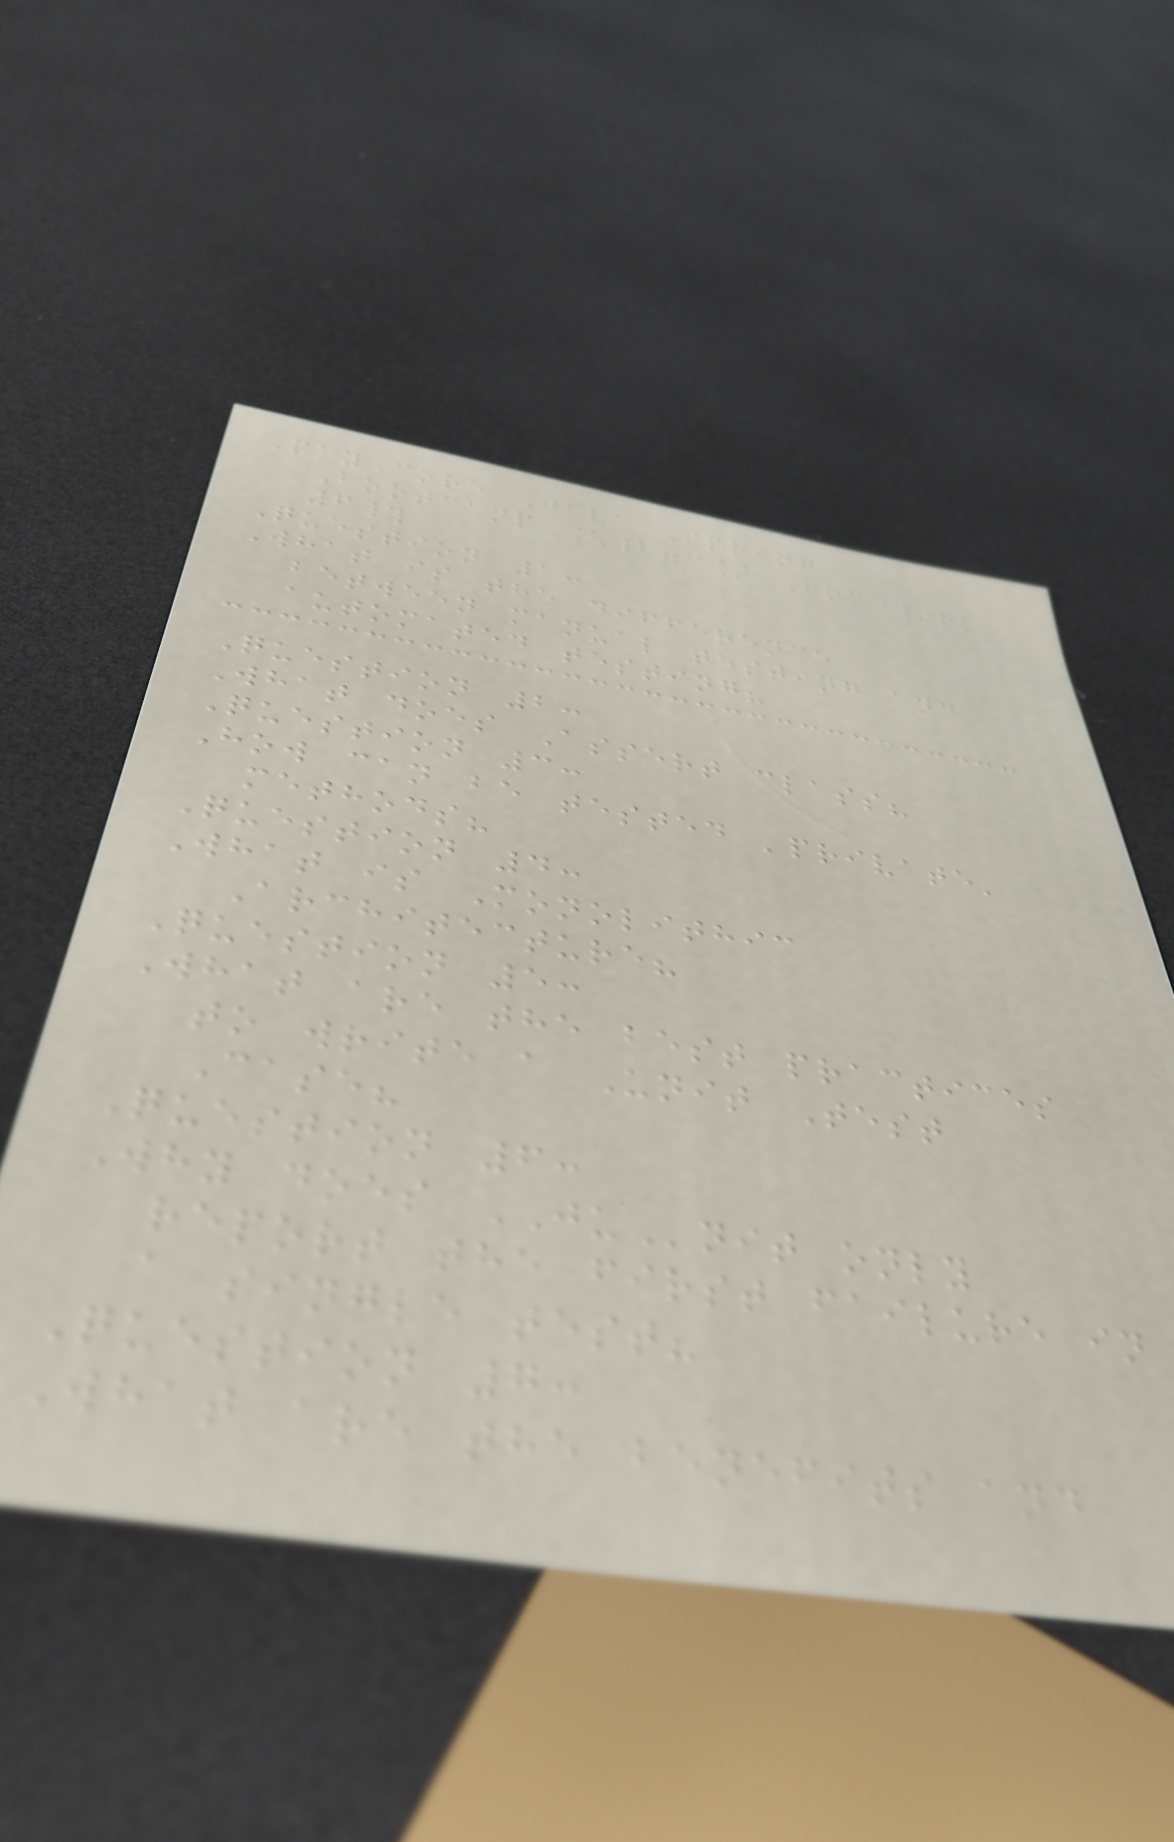PayCore Java Spring
Bootcamp [2.3] Homework
6#
Question 1:
What is the difference
between manual testing and
automated testing?
Question 2:
What does Assert class?
Question 3:
How can be tested 'private'
methods?
Question 4:
What is Monolithic
Architecture?
Question 5:
What are the best practices
to write a Unit Test
Case?
Question 6:
Why does JUnit only
report the first failure in
a single test?
Question 7:
What are the benefits and
